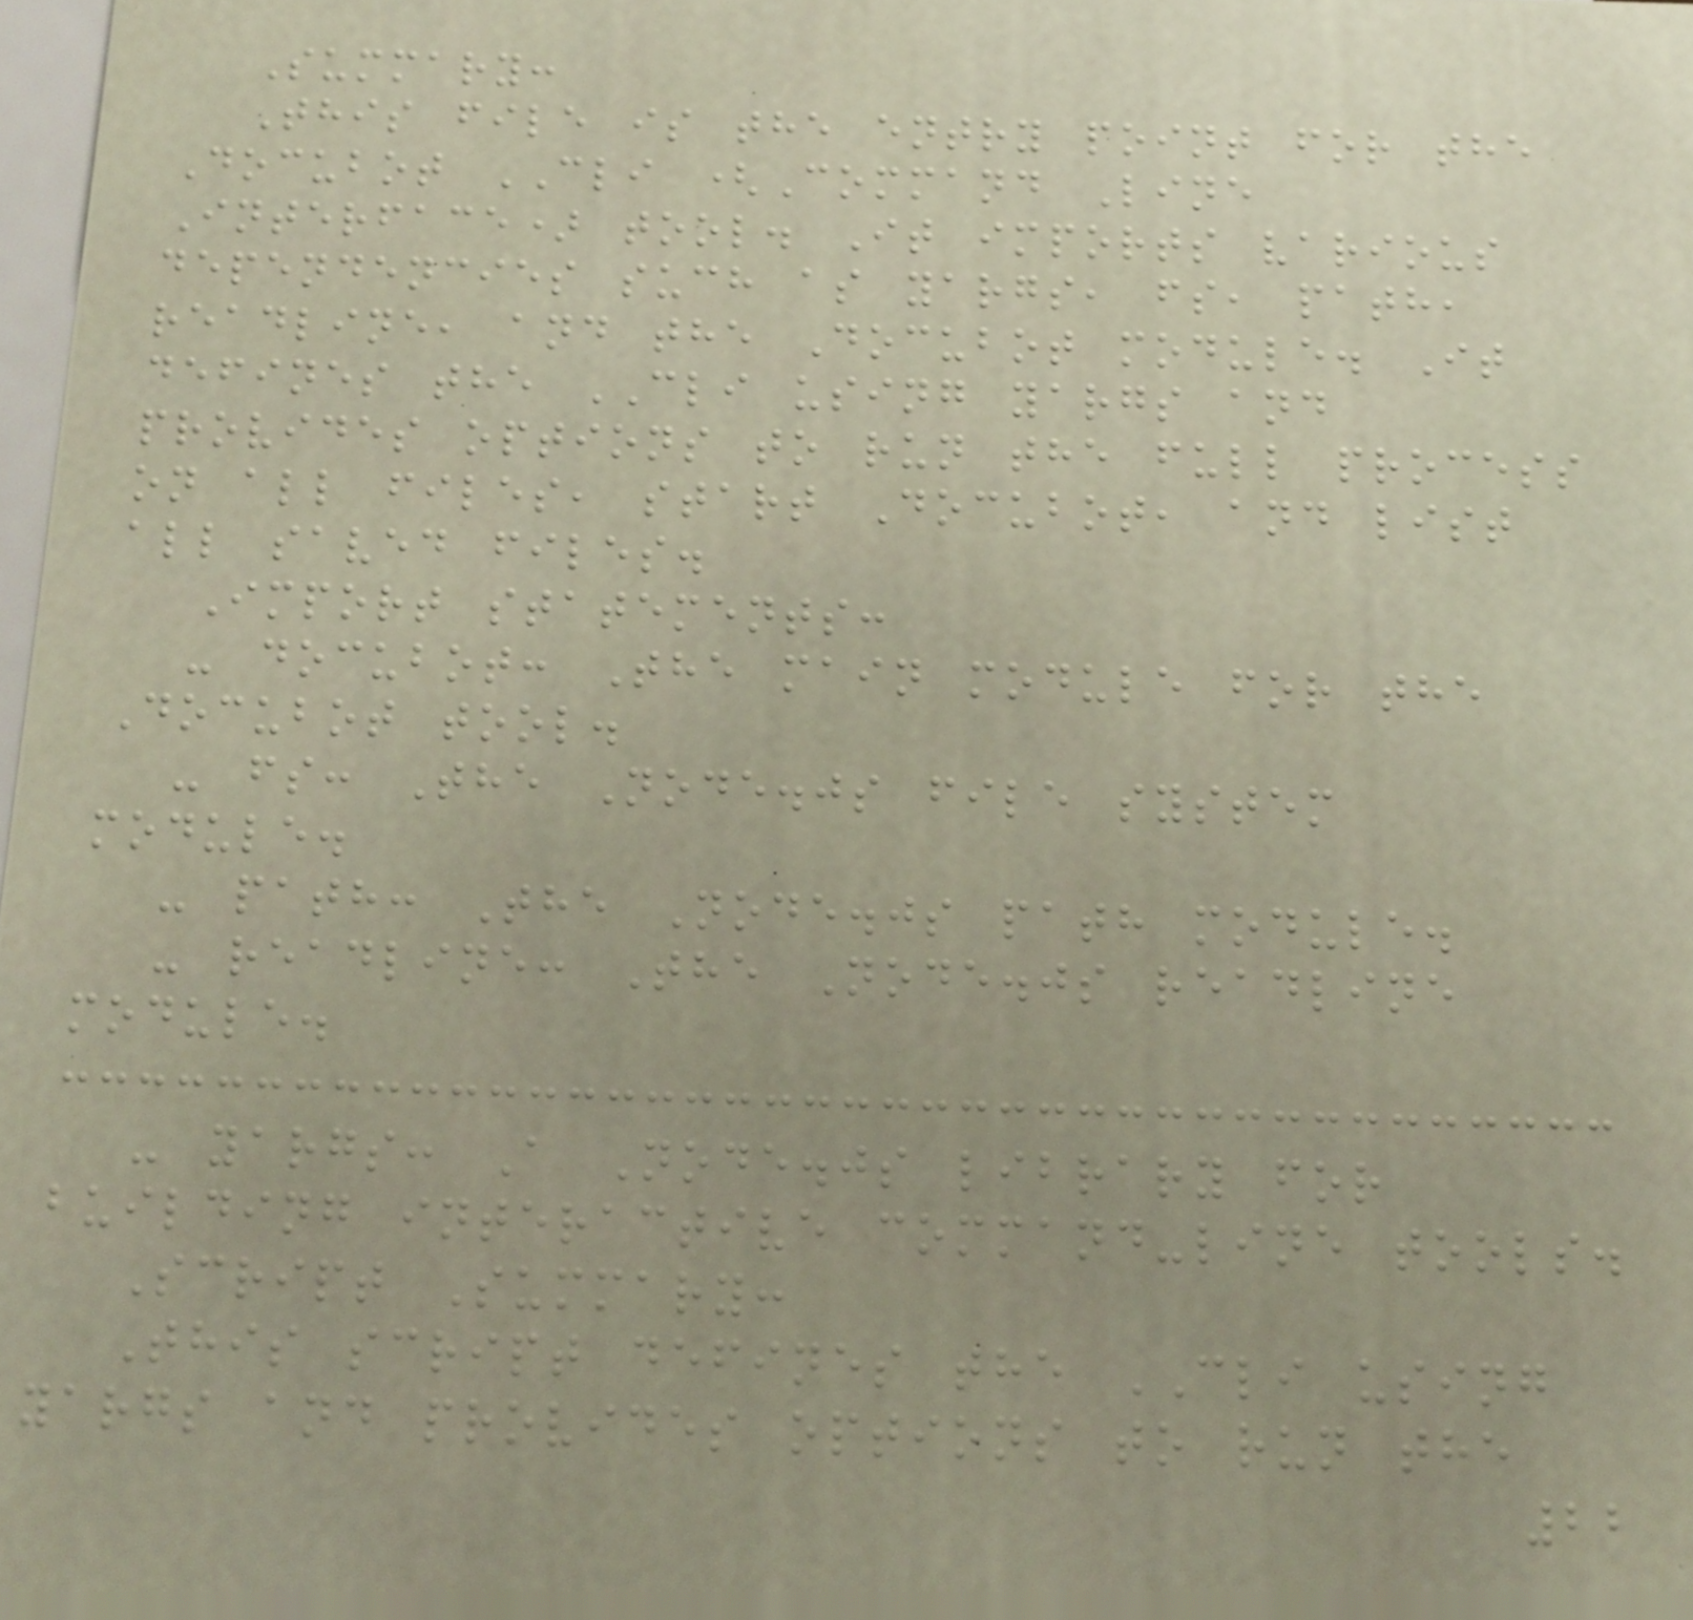Summary:
This file is the entry point for the
Docubot CLI (Command Line
Interface) tool. It imports various
dependencies such as yargs, fs, path,
readline, and the Docubot module. It
defines the CLI using yargs and
provides options to run the full process
on all files, start Docubot, and list
all saved files.
Import statements:
- docubot: The main module for the
Docubot tool.
- fs: The Node.js file system
module.
- path: The Node.js path module.
- readline: The Node.js readline
module.
- yargs: A Node.js library for
building interactive command-line tools.
Script Summary:
This script defines the CLI using
yargs and provides options to run the
22
